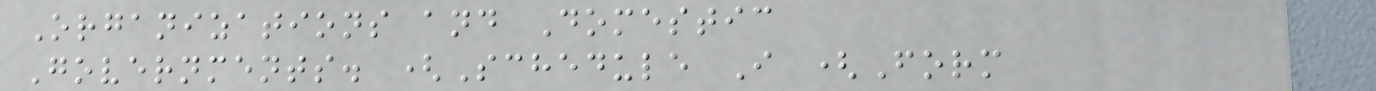Organizations and Domestic
Governments. (Schedule I (Form
